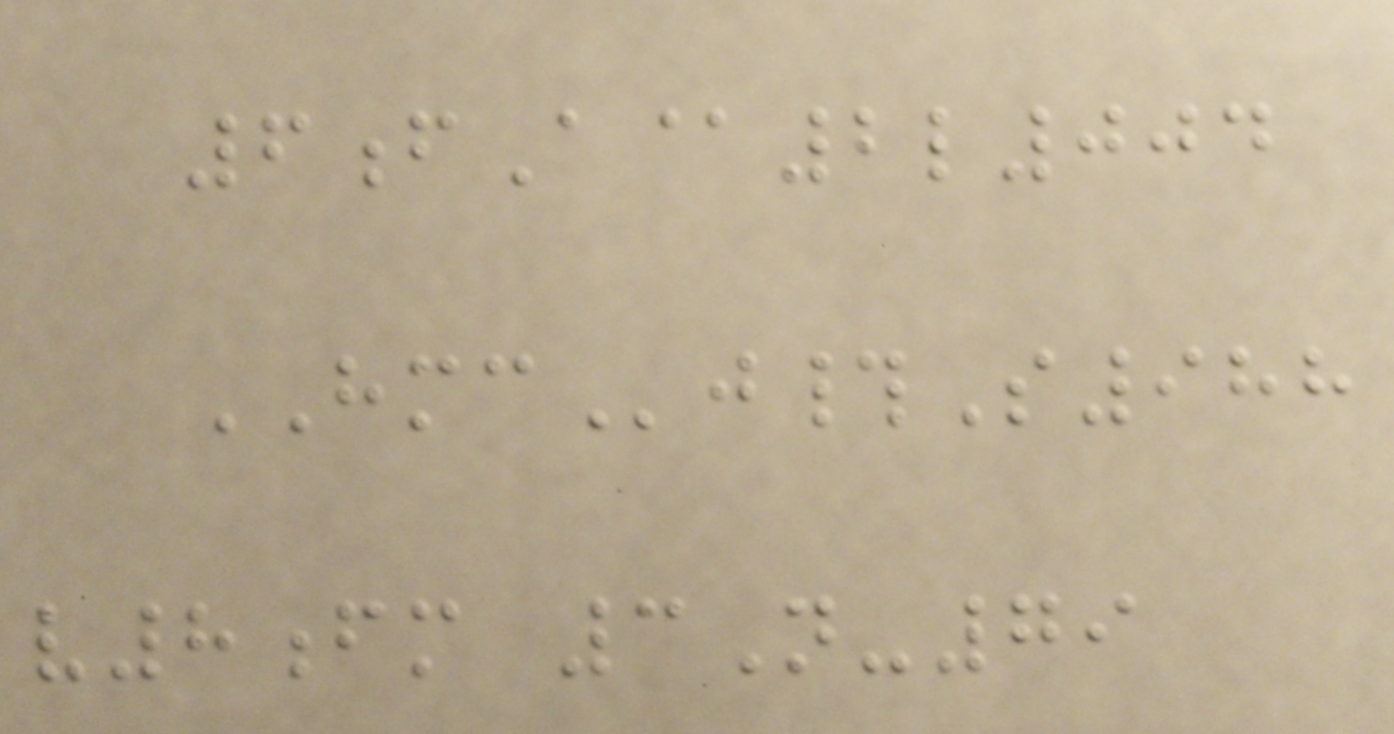6fA@2l004
HMCj#S988
v8fm 3N-79
